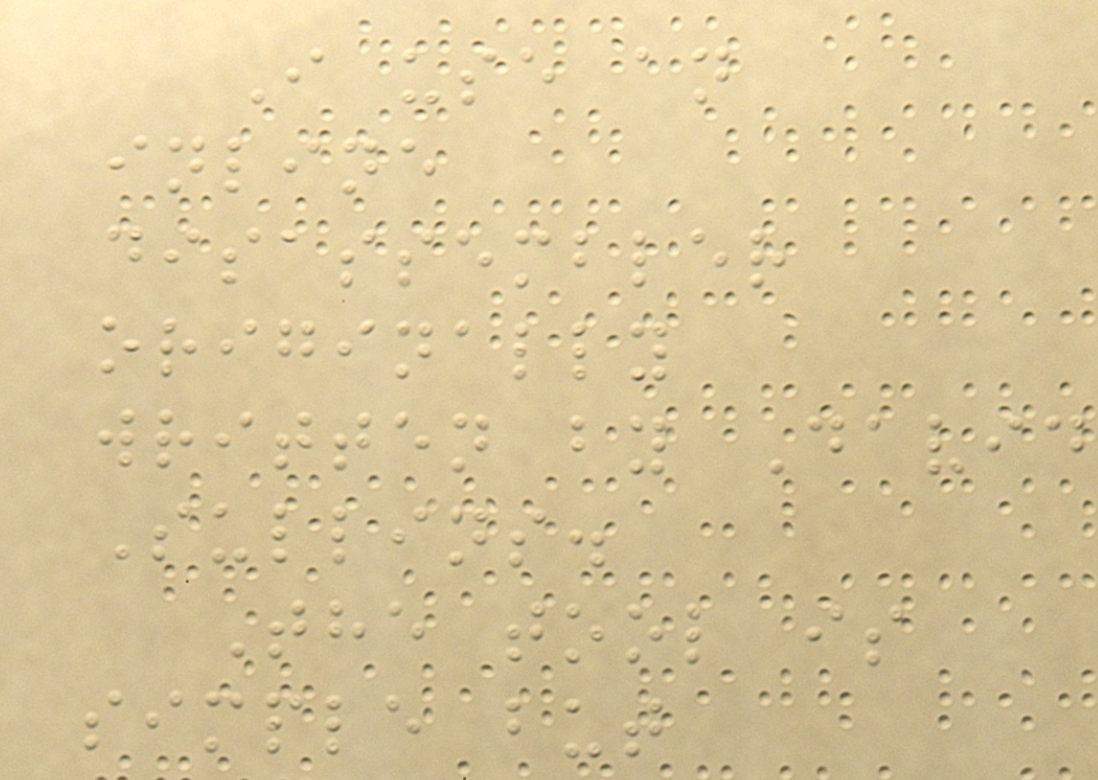I use an
inline
disassembler
originally
written by David
Sullins.
The tool is
simple but
